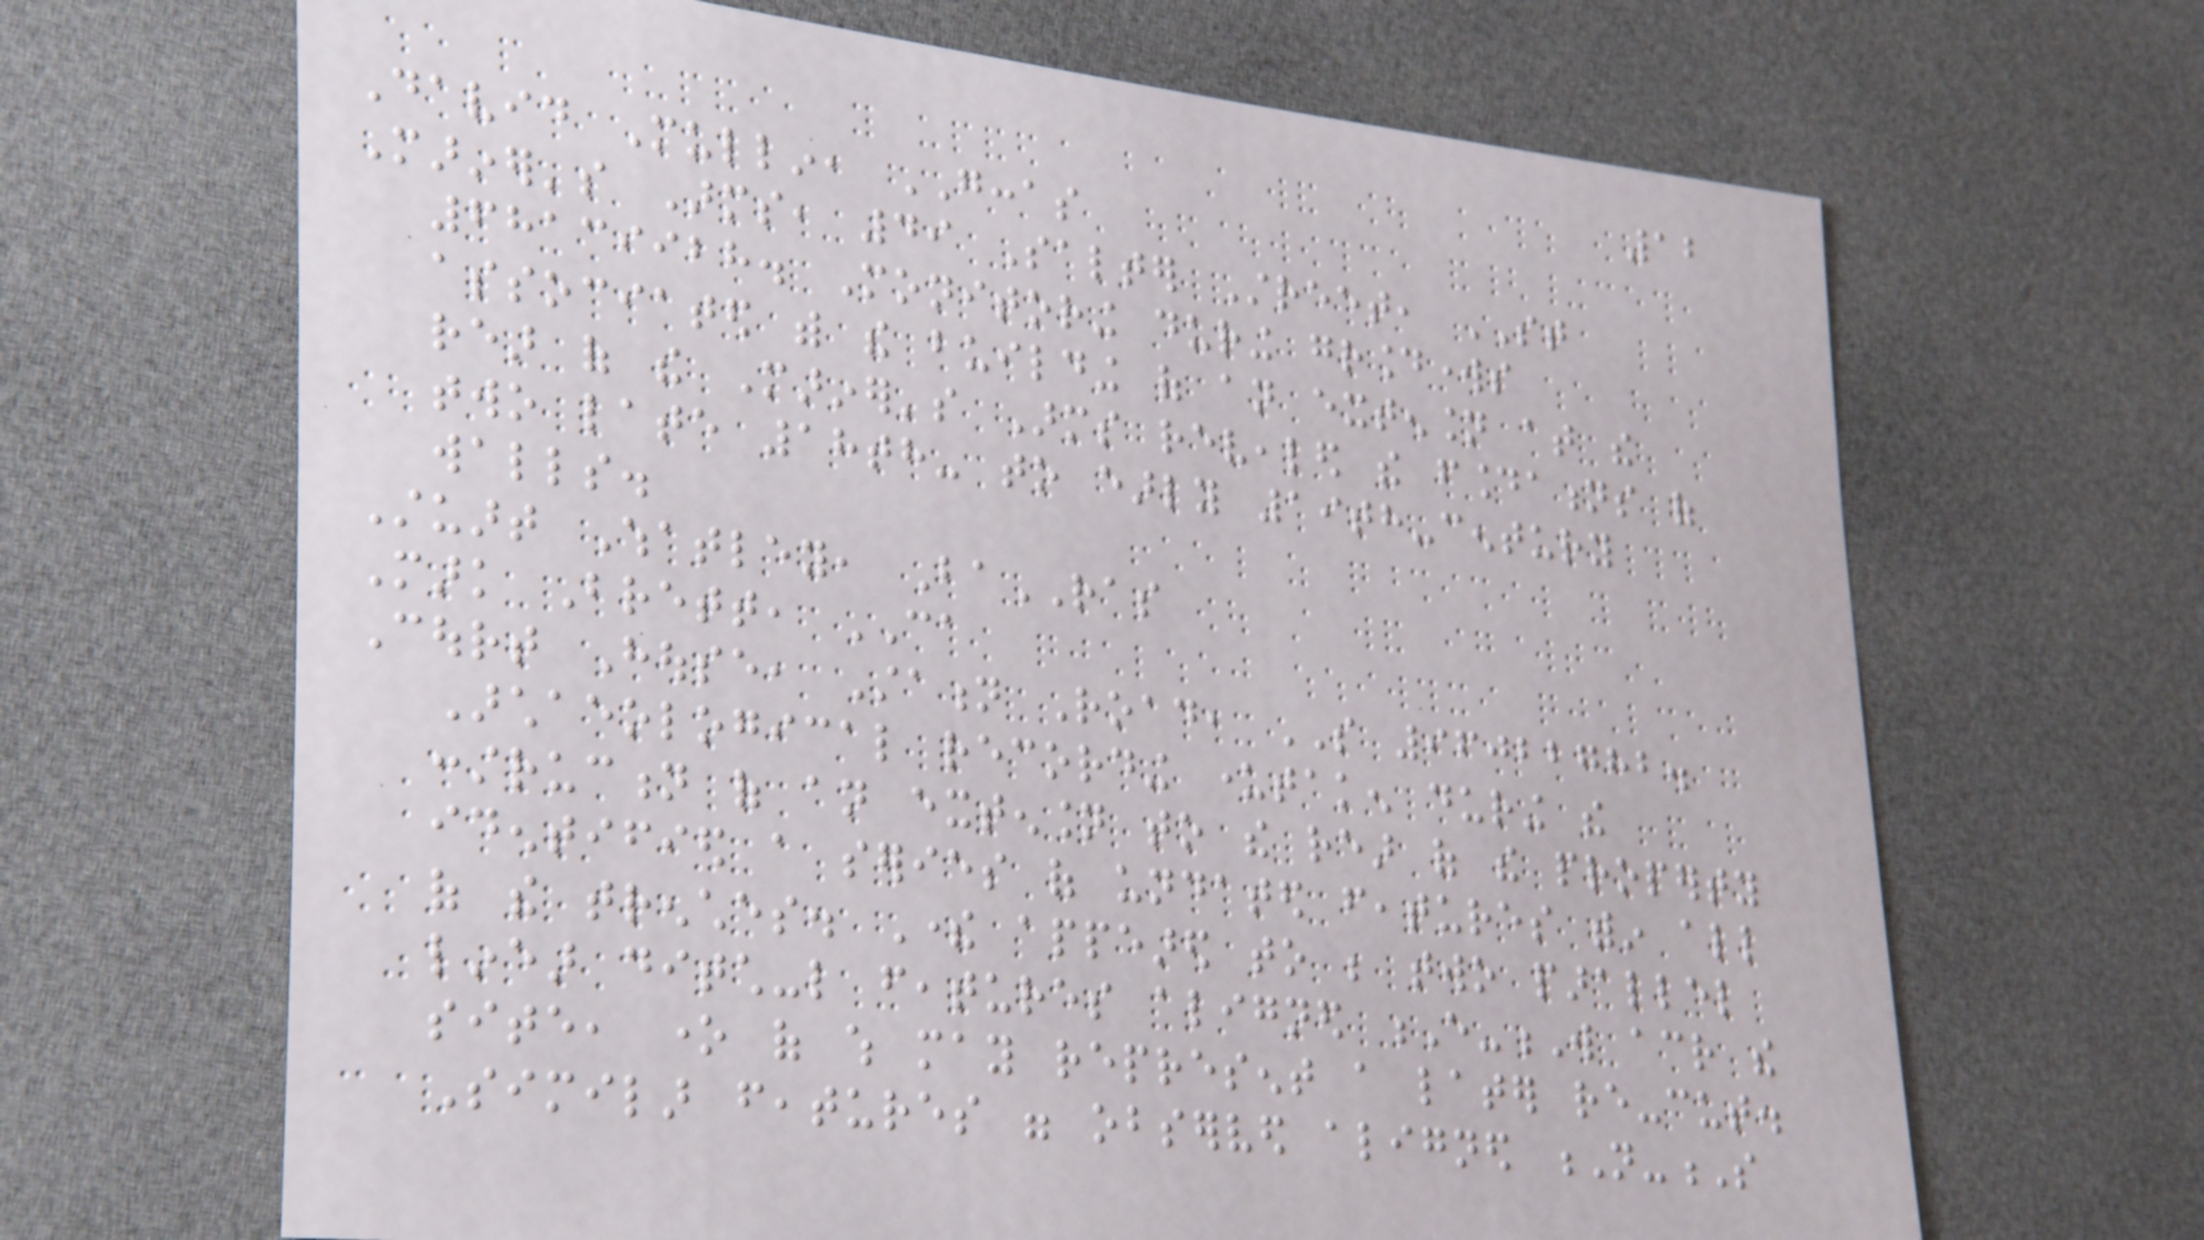12
David Mullin, GCCAS
Mariner's Arms, 49 Salter Street, ST
68139928. Monitoring during groundworks
associated with the building of an extension at the
rear of the Mariner's Arms revealed the foundations of
two late 18th- to early 19th-century
walls.
Stuart Whatley, BaRAS
Mark Brett, CA
Court House, Station Road, SO 96022782.
Archaeological recording undertaken during the
construction of an extension to the rear of the property
identified a series of undated features within all
of the trenches. There appeared to be two parallel
linear ditch-like features aligned E-W across the
site, one of which may represent a later re-cut.
Similar features were observed aligned N-S
